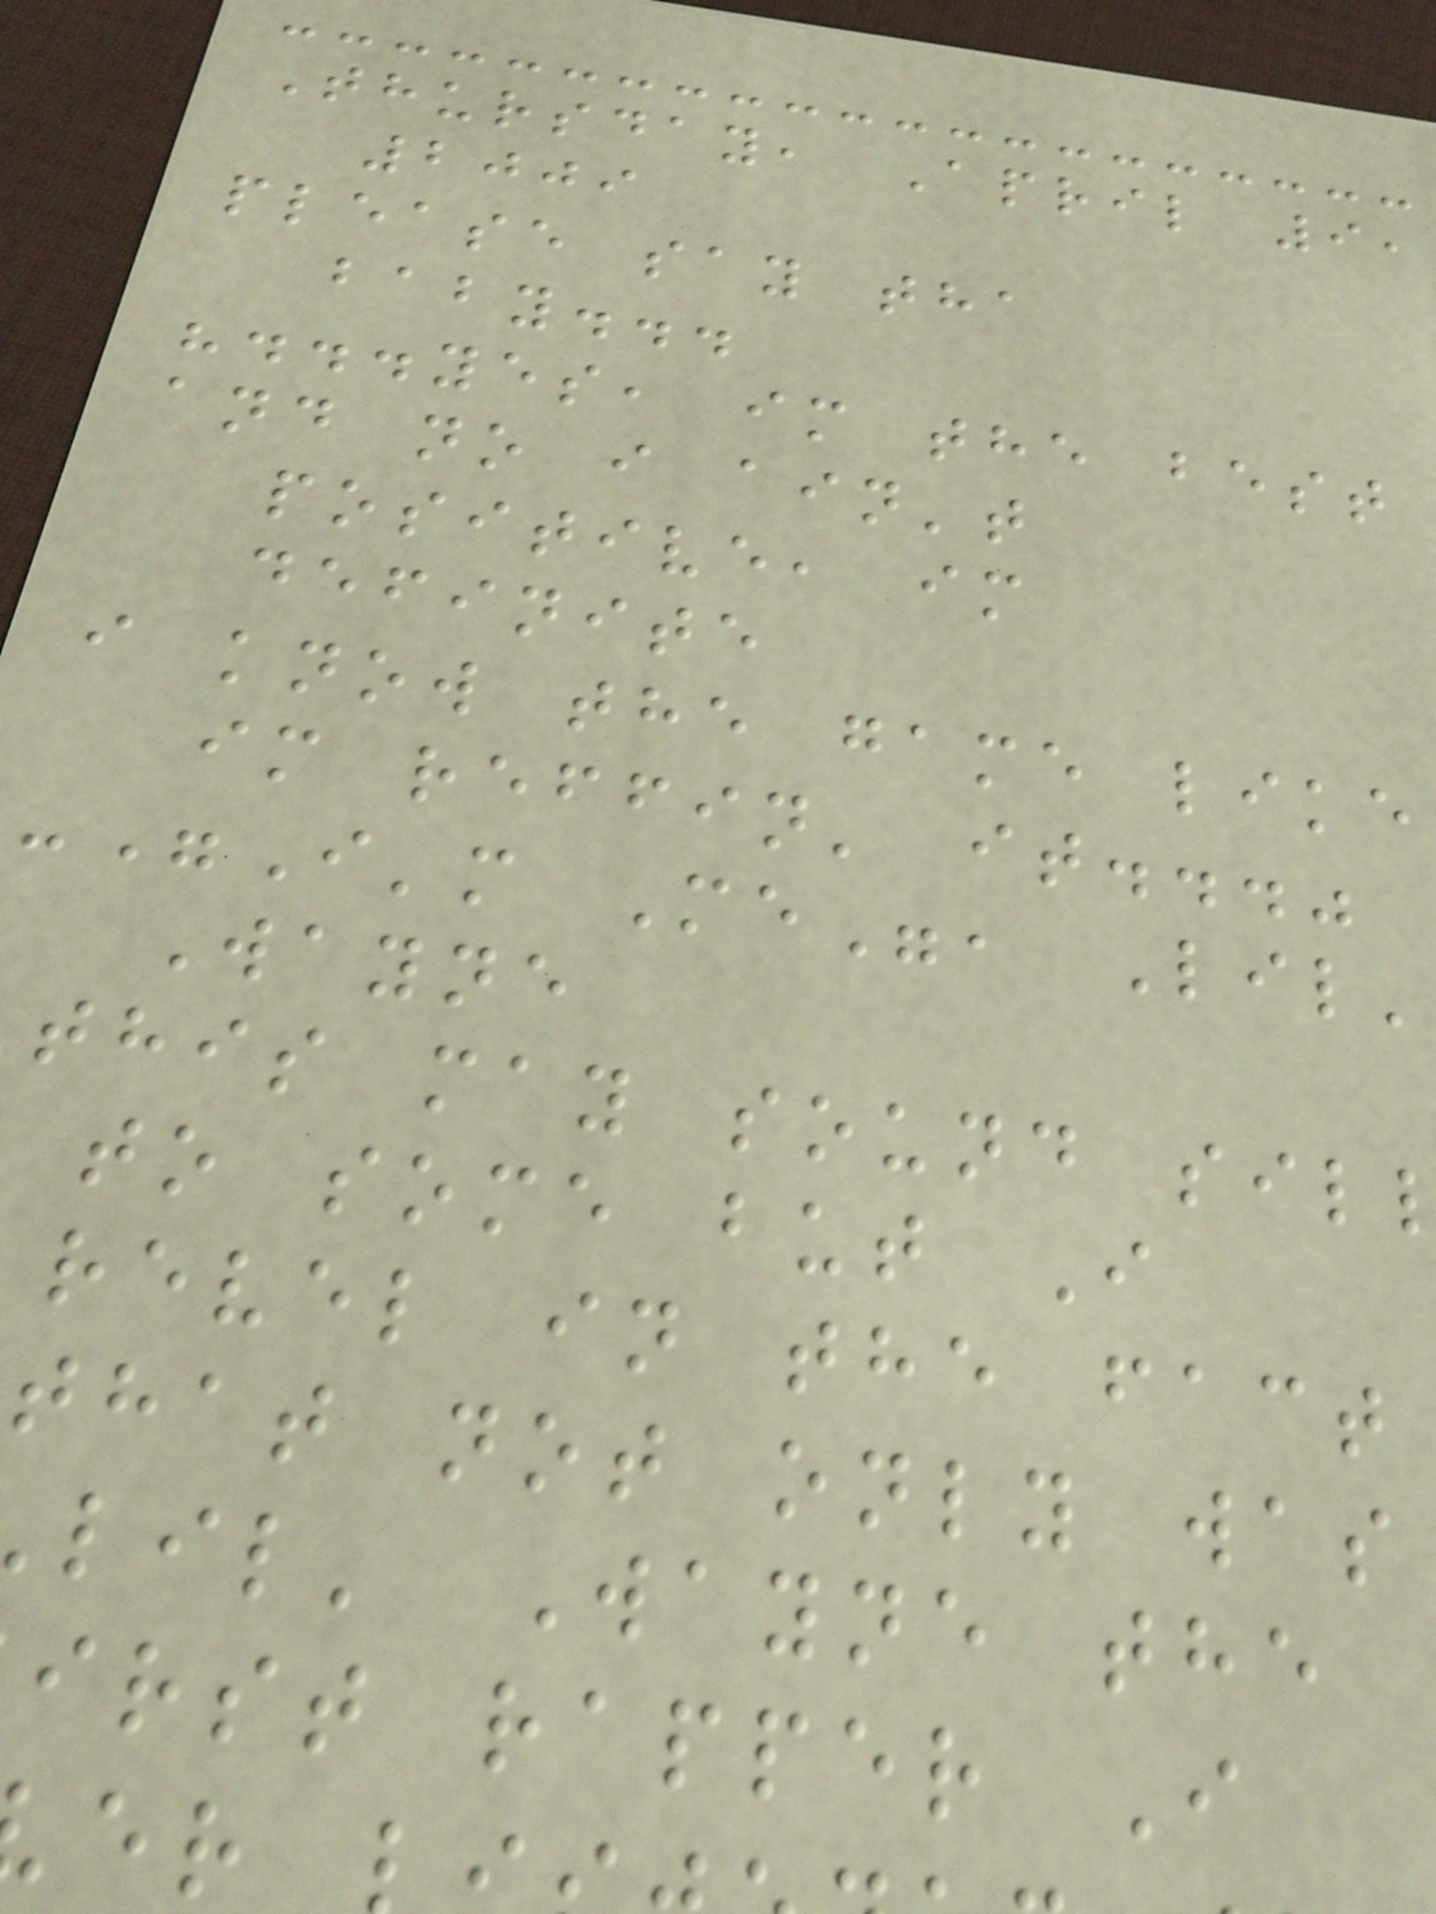Thursday, April 9,
2009
please say tha
baby...
"...yes, im the best
and no i ain't
positive, im
definite
i know the game like
im reffin' it..."
-"I'm Me", Lil'
Wayne
this may sound sil
to some but I
revel in the fact
that not only was
lil' Wayne the
irst rapper I
